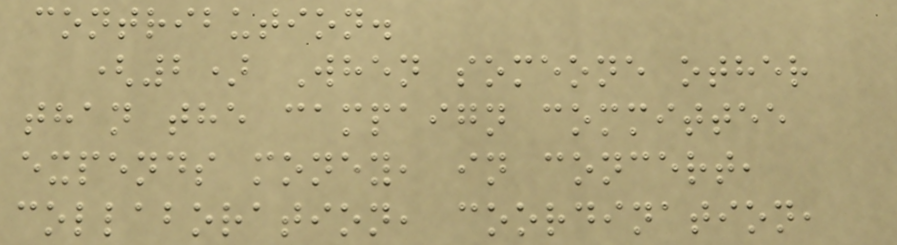contribution.
(2) When someone other
than the campaign committee
expends money, in concert,
collaboration, coordination,
